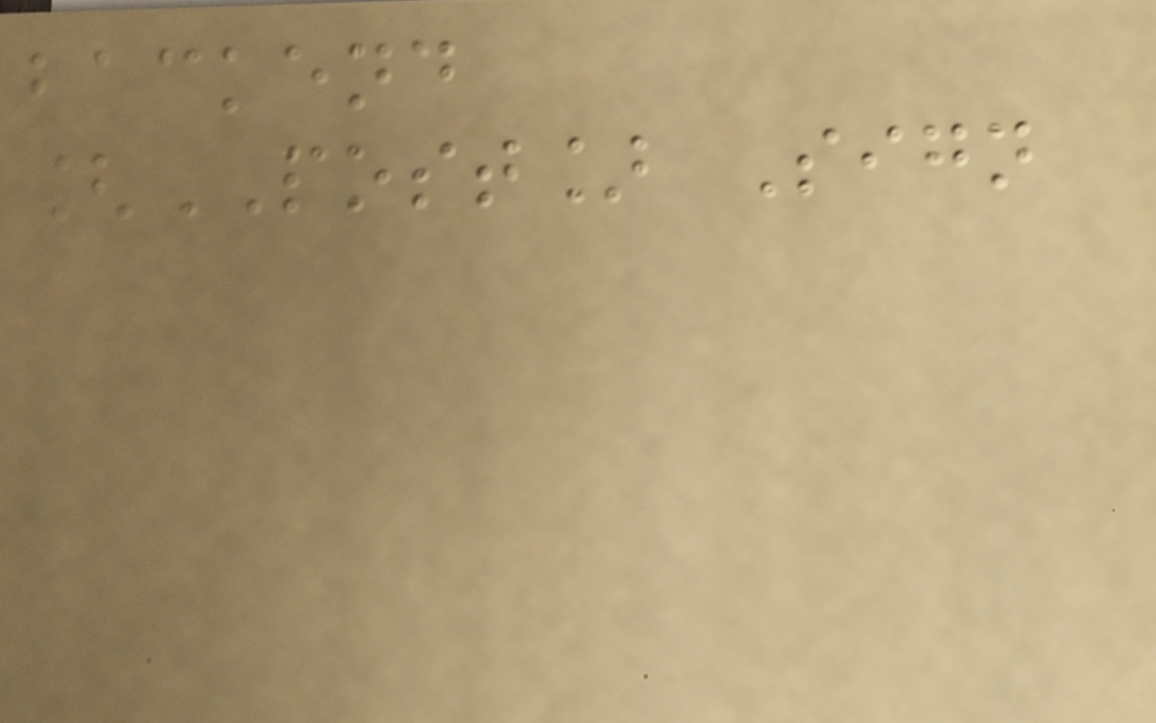backend
[POST] Sign
